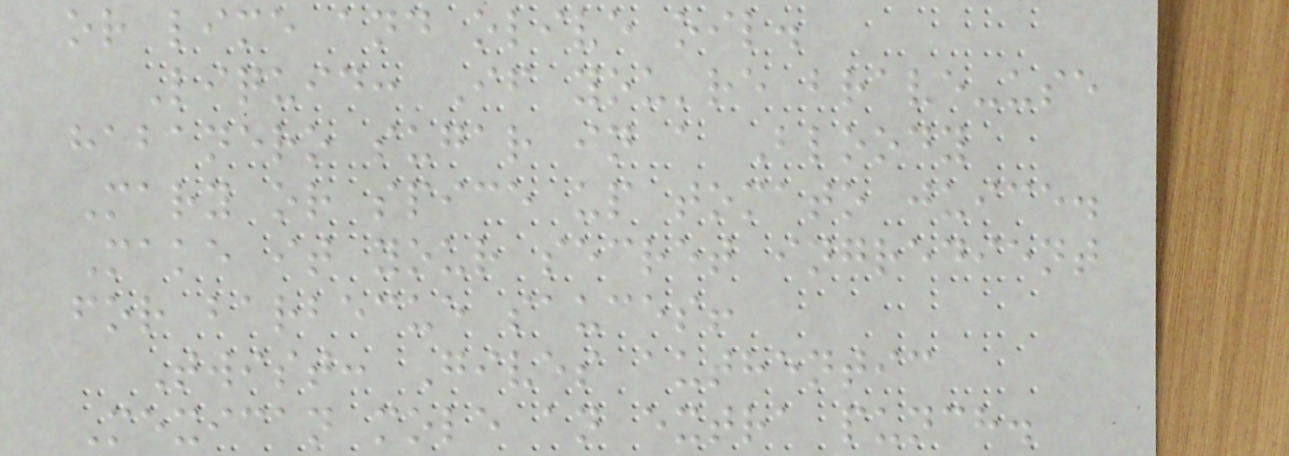or lime and olive oil.
Liquid: If you're brave-use
habanero sugar in a Bloody
Mary or spice up tomato juice.
Make it your secret ingredient
for barbecue sauces!
Twist: Gives authentic
Mexican mole an extra punch.
